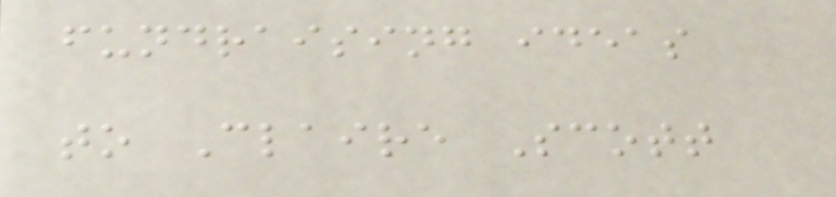fundraising ideas
to Claire Scott
